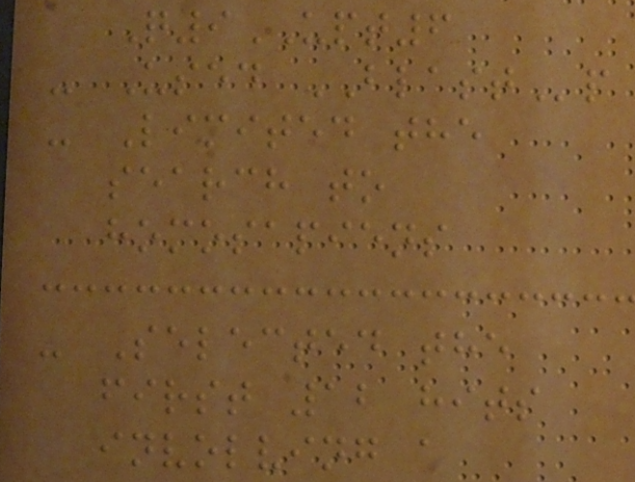Q9UPT6
- Used BLASTp
- Limited the
search to
homosapiens
- Selected the
first 12 hits
involving a
